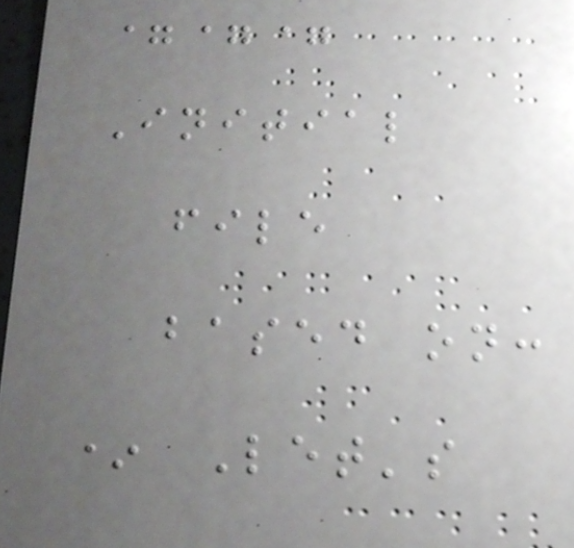===
Initial
file
based on:
* Let's
